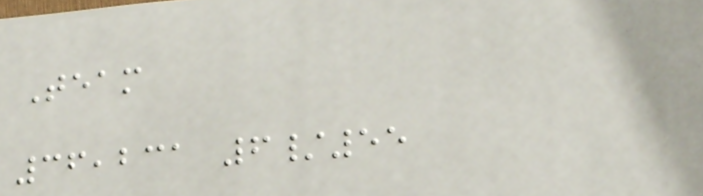Team
36,231 6/55
